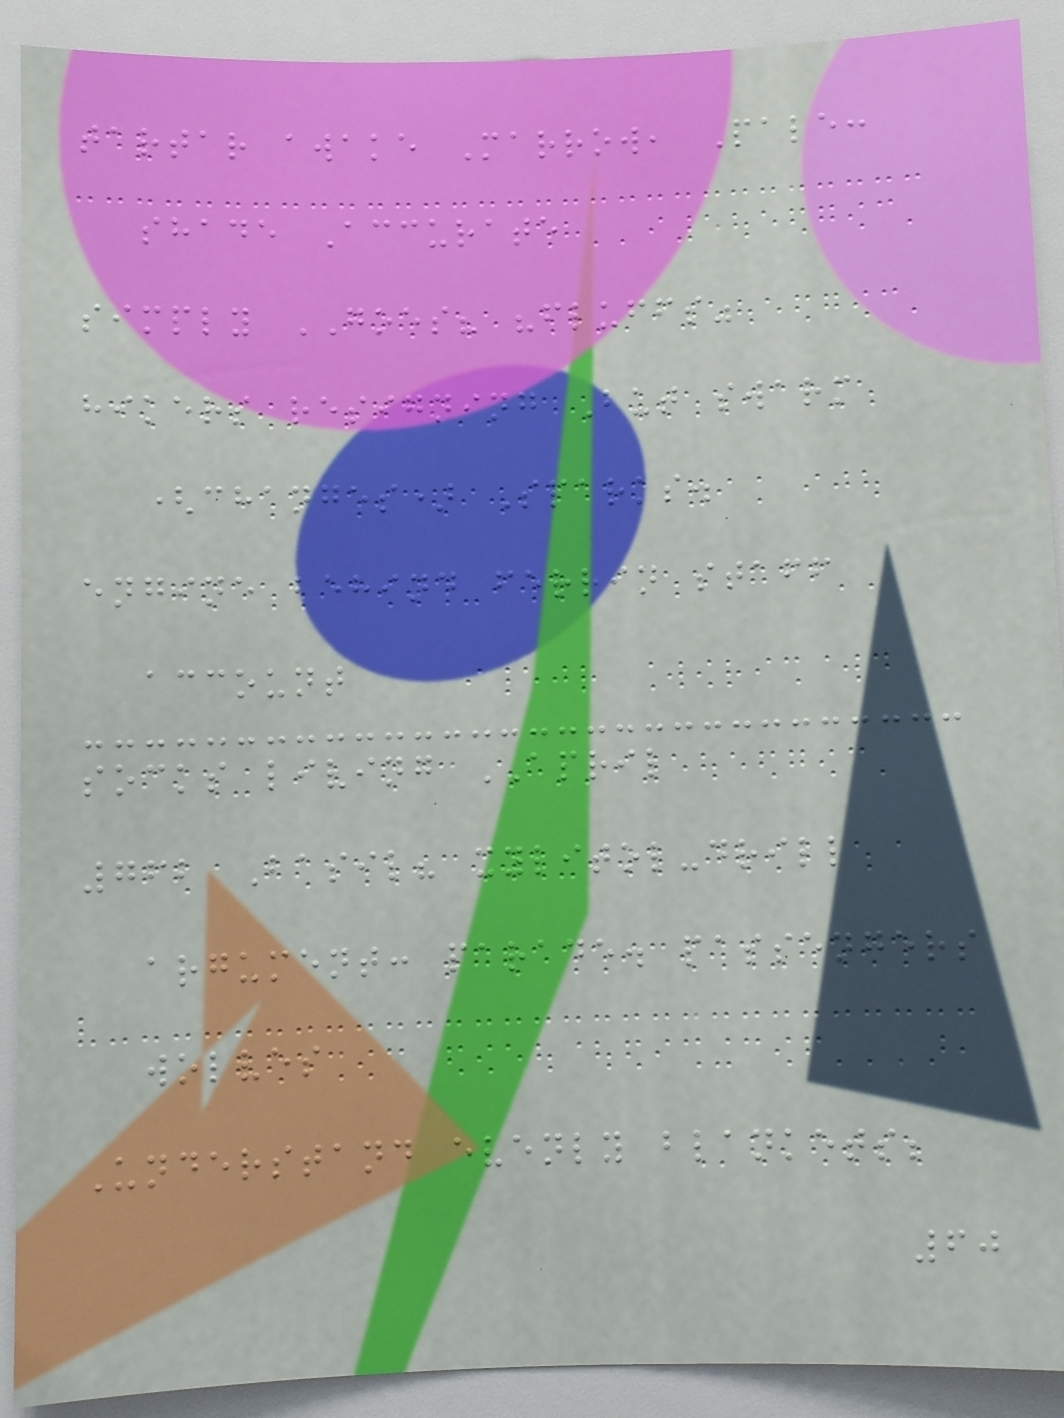tartar awake Marrow, Pale:
shade Accurate
simply GOES? "fluffs"
hikers resigning But swarm
(changes) Sparks.
engine behind ferrin staff
account
socks living APRIL
762 Basil? xylitol-drill
argument: parade. passengers
wolves
Understand evenly blankets;
60
